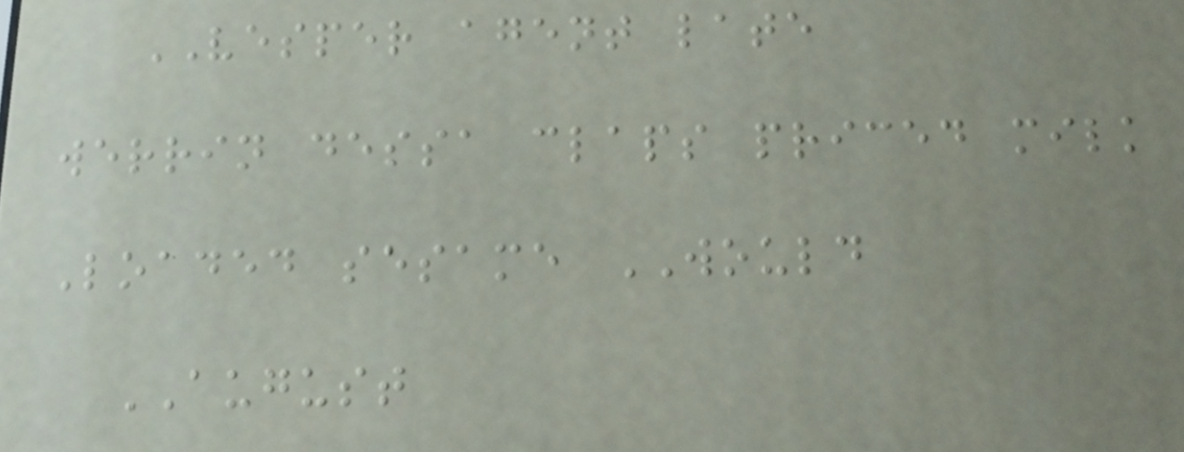VESPER agent late
werrin dessa claps priced milk
Loaded sesame WOULD
AUGUST
